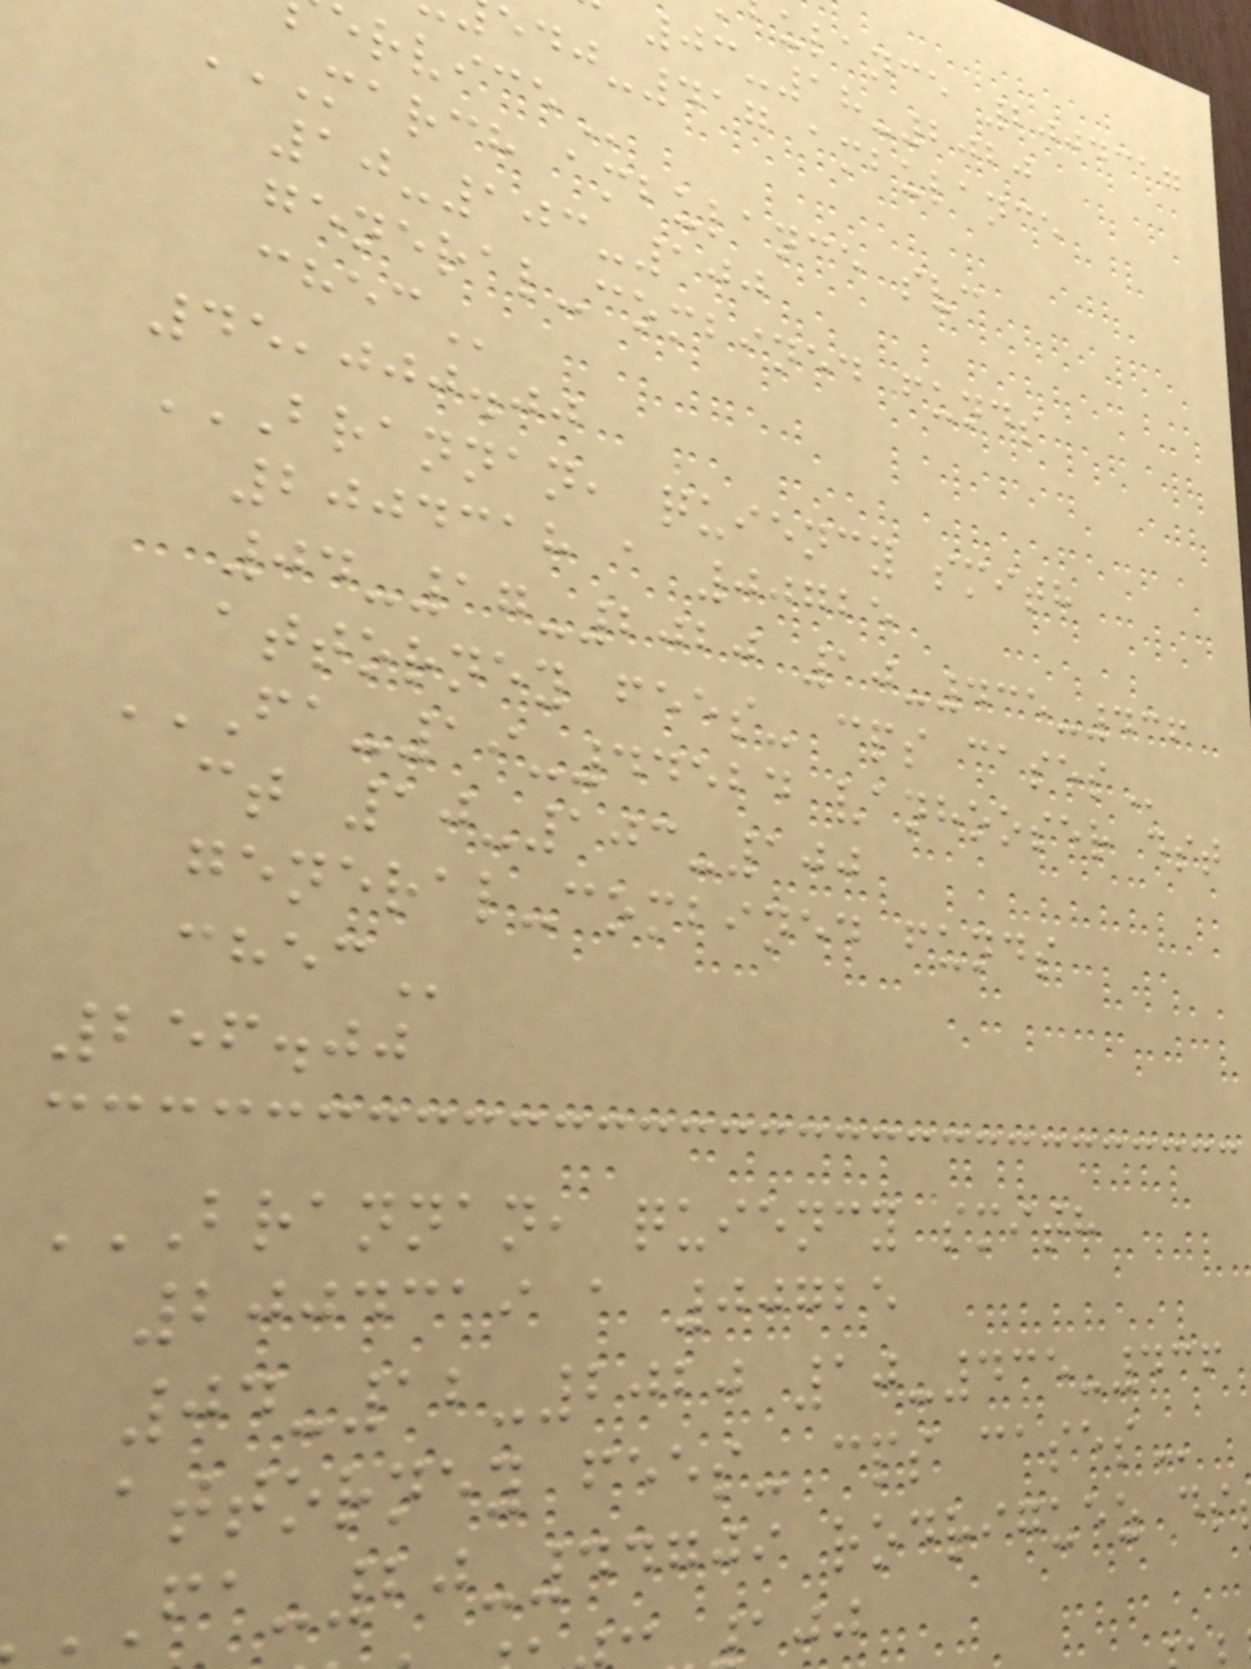ulance 2004317
03-18-2020
-417 ambulance
MARCH AMBULANCE SVC
10-103-100
general-combined funds
45,000.00
BRANNAN, QUIENCY SMITH
2004318 a 00725
04-17-2020 10-435-436
attorney fees- cps
FA-19-44524 VANHOOSER DST
ct 10-103-100
general-combined funds
256.00
BRANNAN, QUIENCY SMITH
2004319 a 00725
04-12-2020 10-435-436
attorney fees- cps
FA-20-44709 rodriguez
